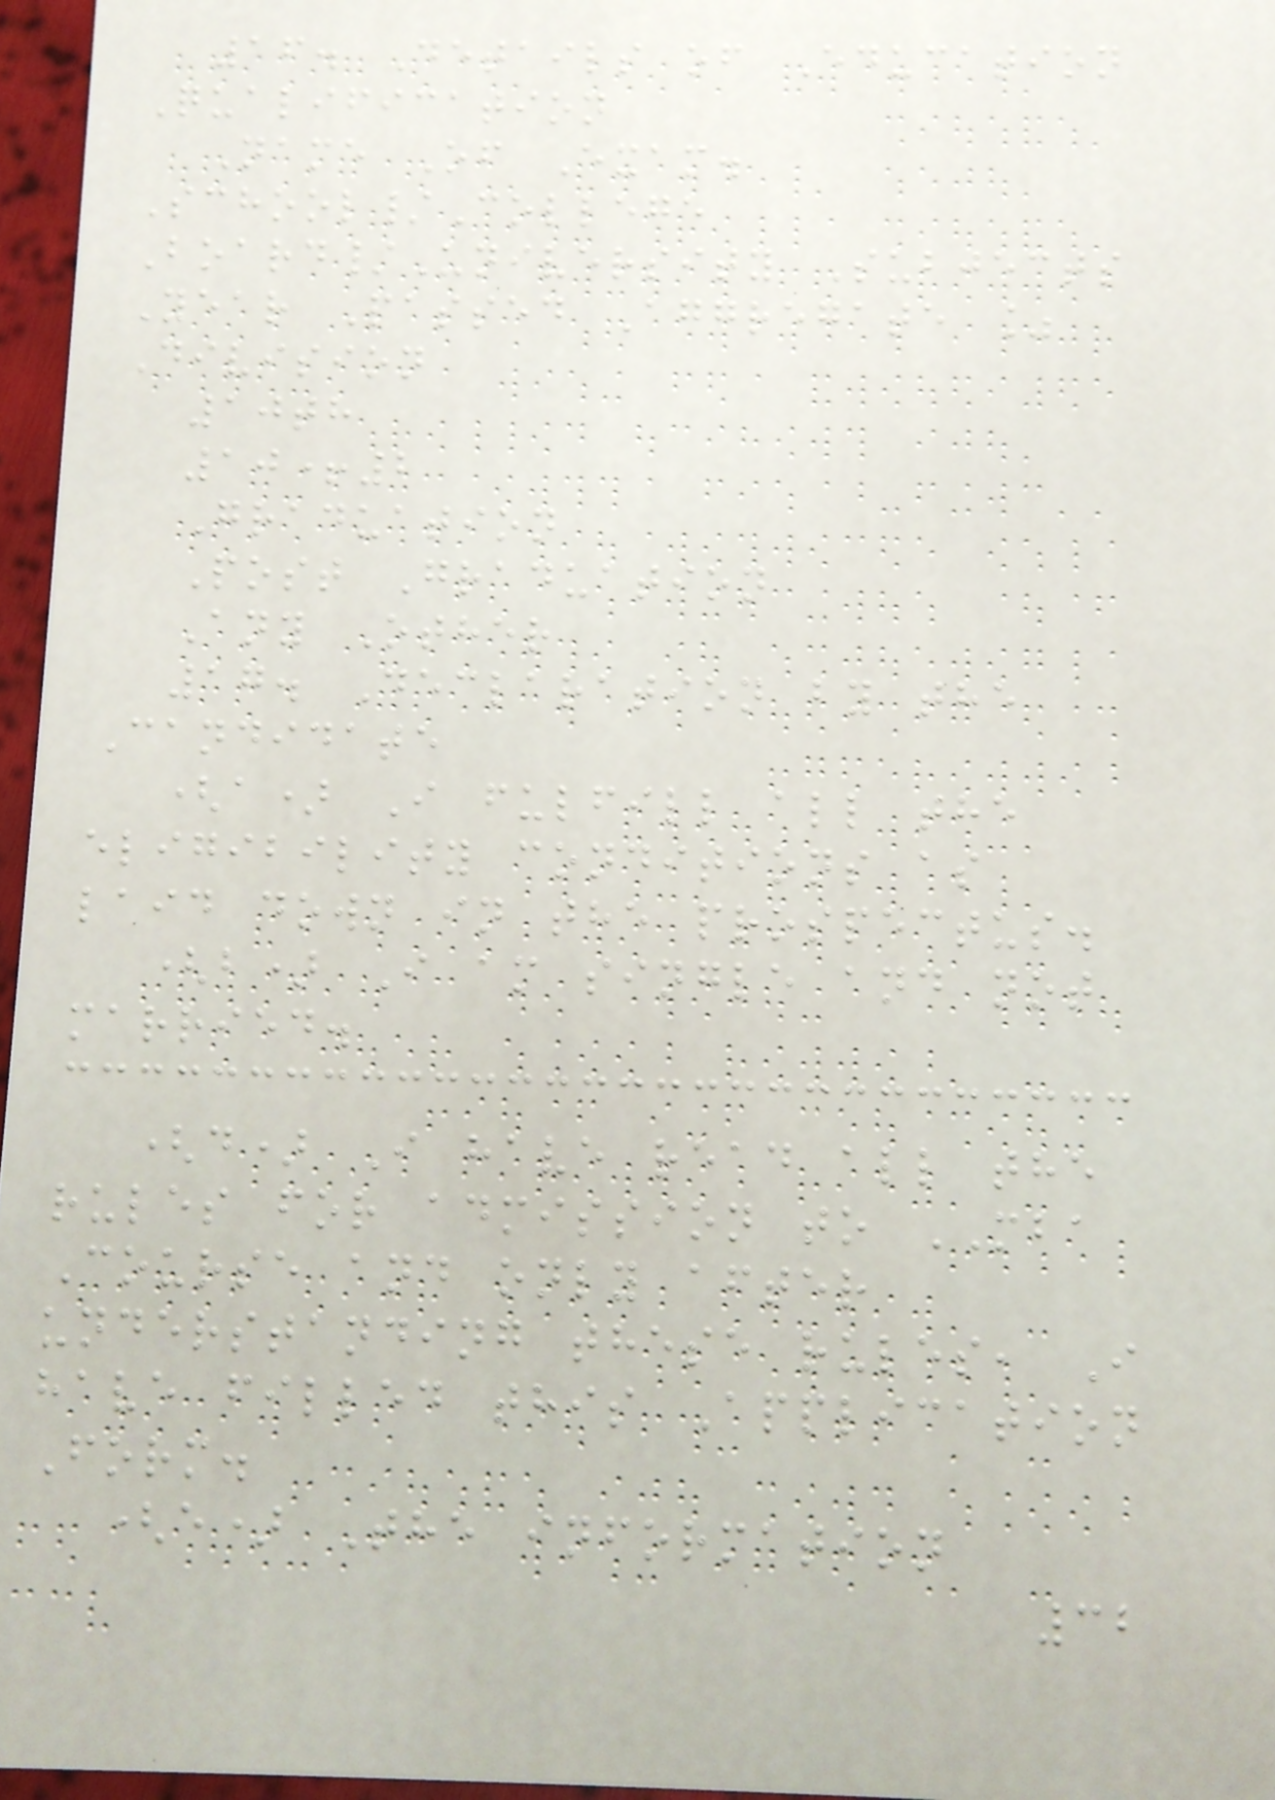16. Details of Education
Qualification
Name Of Exam.
School/College
Board/University Subjects
Year Passed Aggregate %
Division
10th
10+2
Graduation
Post Graduation
Any Other
17. Declaration by the
Candidate
(a) I fulfill all the
eligibility conditions as
laid down in the prospectus.
(b) I am single and not
married.
(d) I have read all the
rules for admission to MBA
Course and only after
understanding these rules, I
have filled this Application
Form.
(e) The information
32
